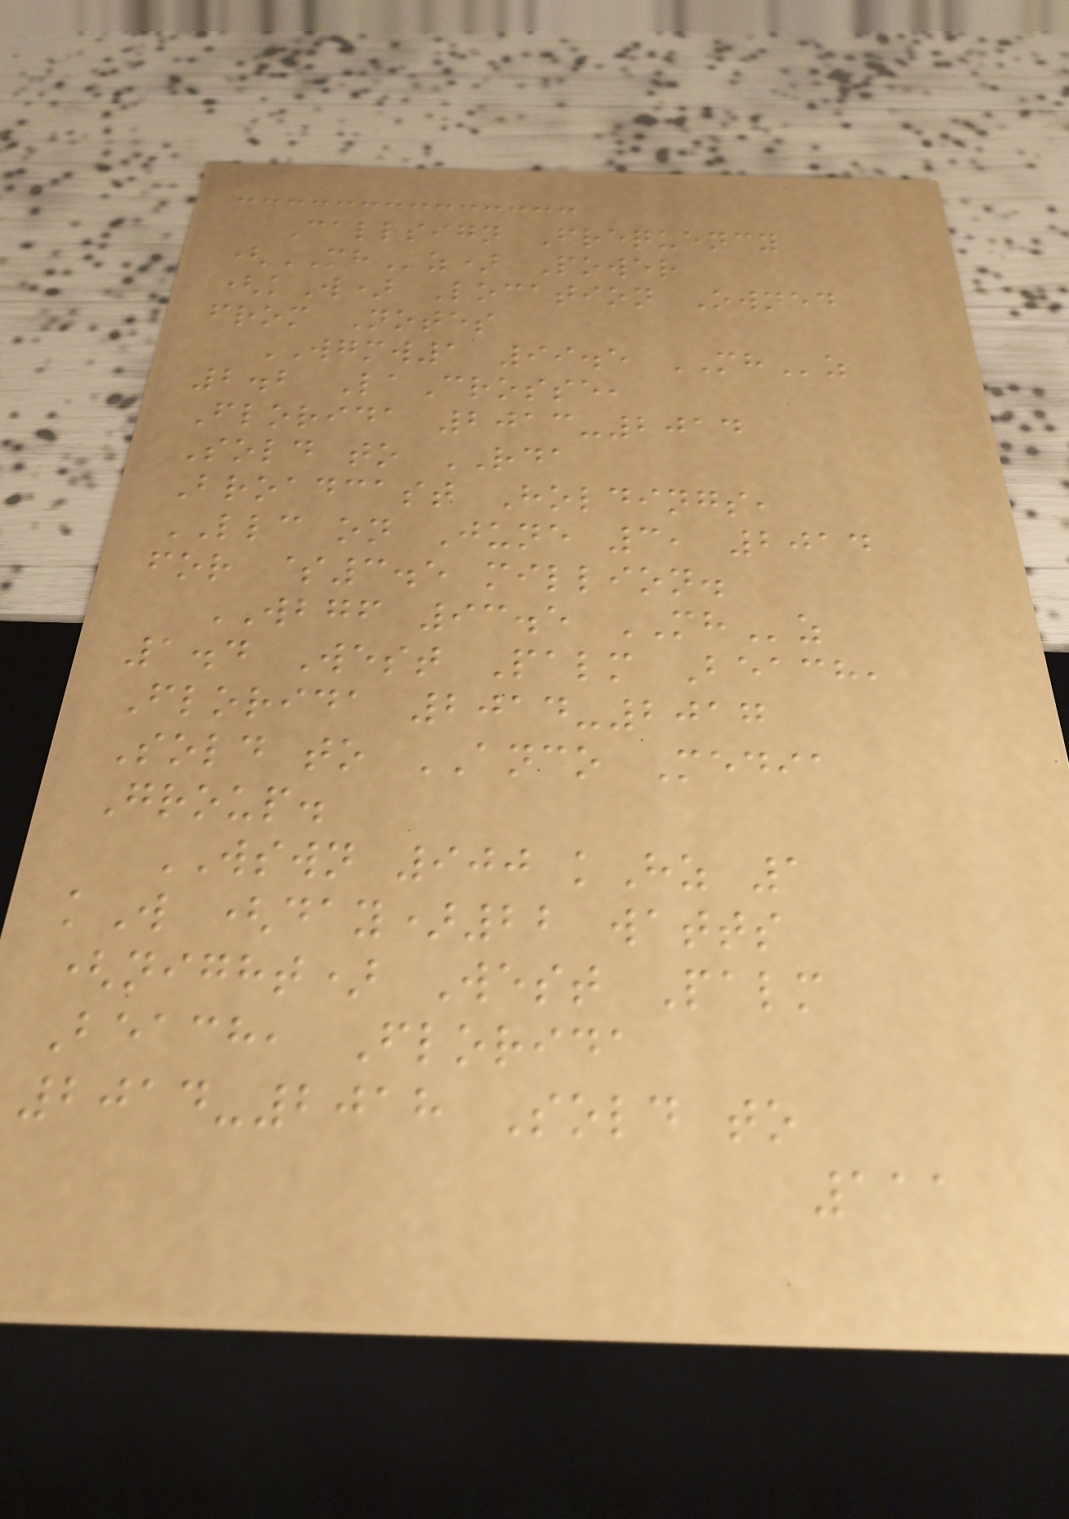Callsign Frequency
(MHz) Power
(kW) Location Owned
from Notes
WGMW1 99.5 MHz
2.2 LaCrosse,
Florida 2013-2014
Sold to RDA
Broadcast Holdings,
LLC on June 3, 2014
for $3.5 million.
WBGF 93.5 MHz
1.4 West Palm Beach,
Florida 2014-2017
Sold to ANCO Media
Group.
WSWN 900 kHz 1
kW (day)22 watts
(night) West Palm
Beach, Florida
2014-2018 Sold to
111
